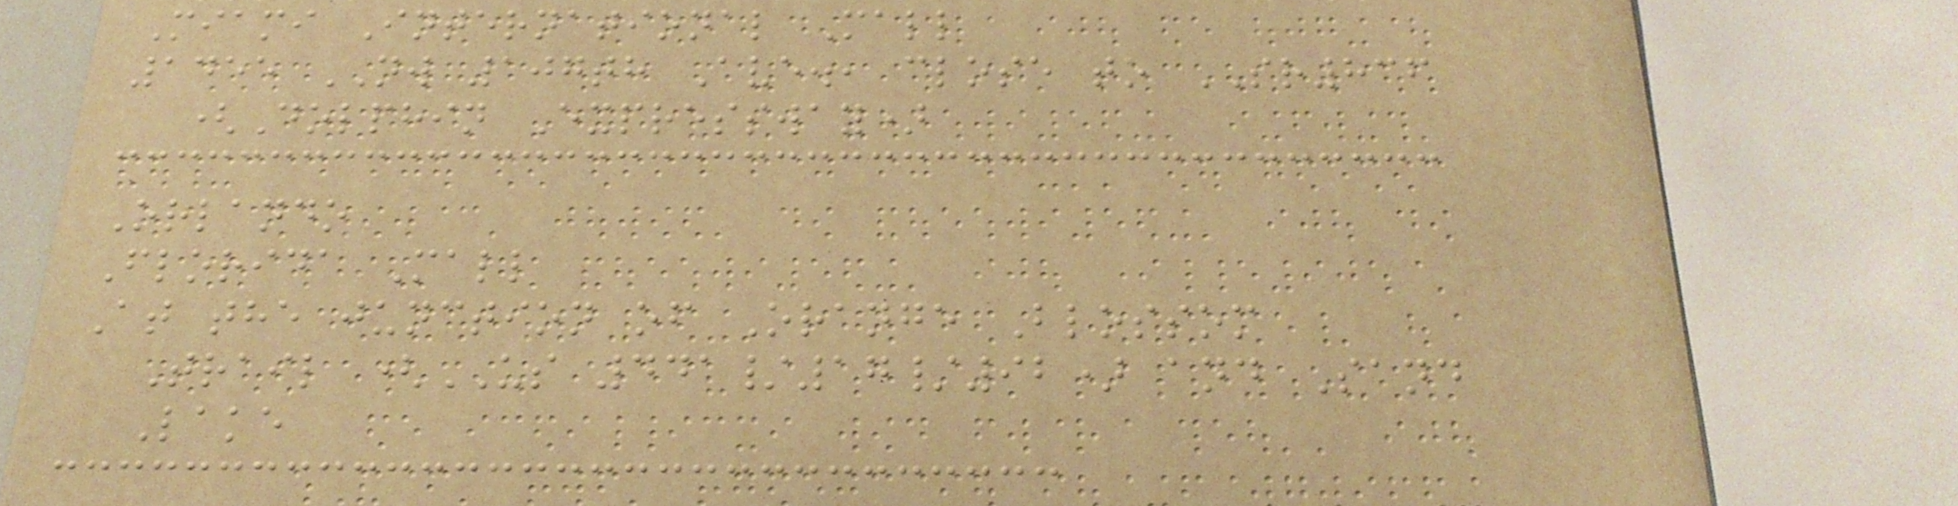Miami International Mall
1455 NW 107th Ave., close to SR836
(Dolphin Expressway)
Orlando
Florida Mall
At the junction of Orange Blossom
Trail (US 441/17/92) and Sand
Lake
